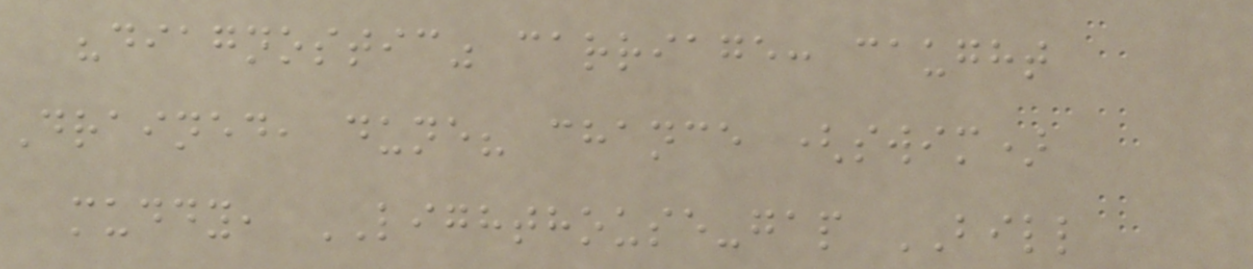"diagnostic" carriage: caught
Drained, dune? chance (swim)
muddy, LIGHTHOUSE-gap BILL
